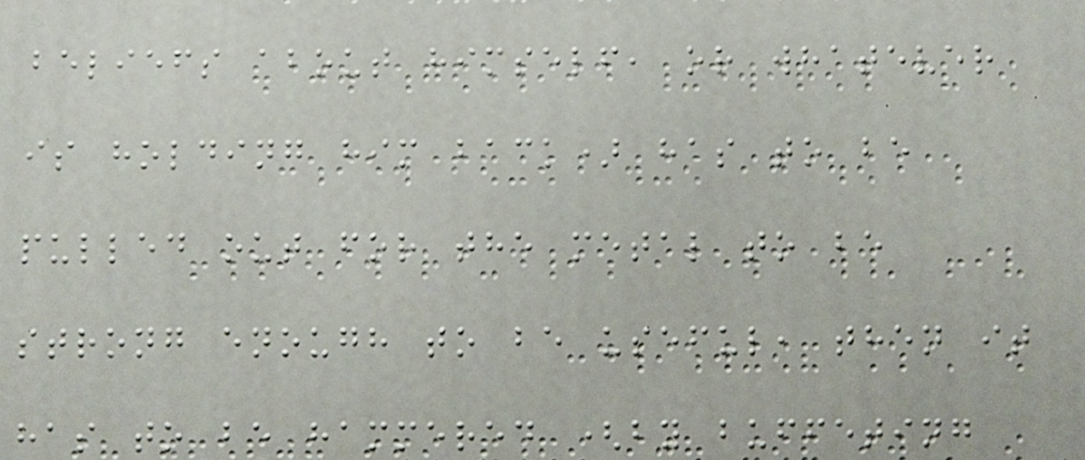beliefs about himself, or whatever
is holding him back) has to be
pulled out for the metal to be
strong enough to be useful, then it
has to be hammered (by buffeting
